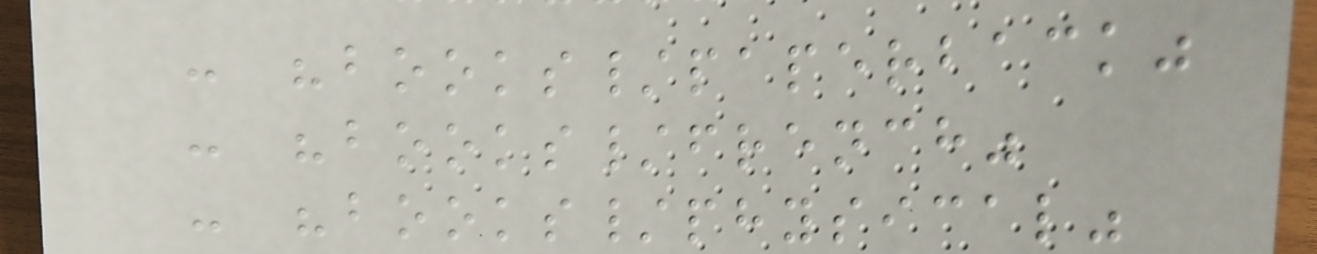- "books/paperback"
- "books/french"
- "books/physical"
